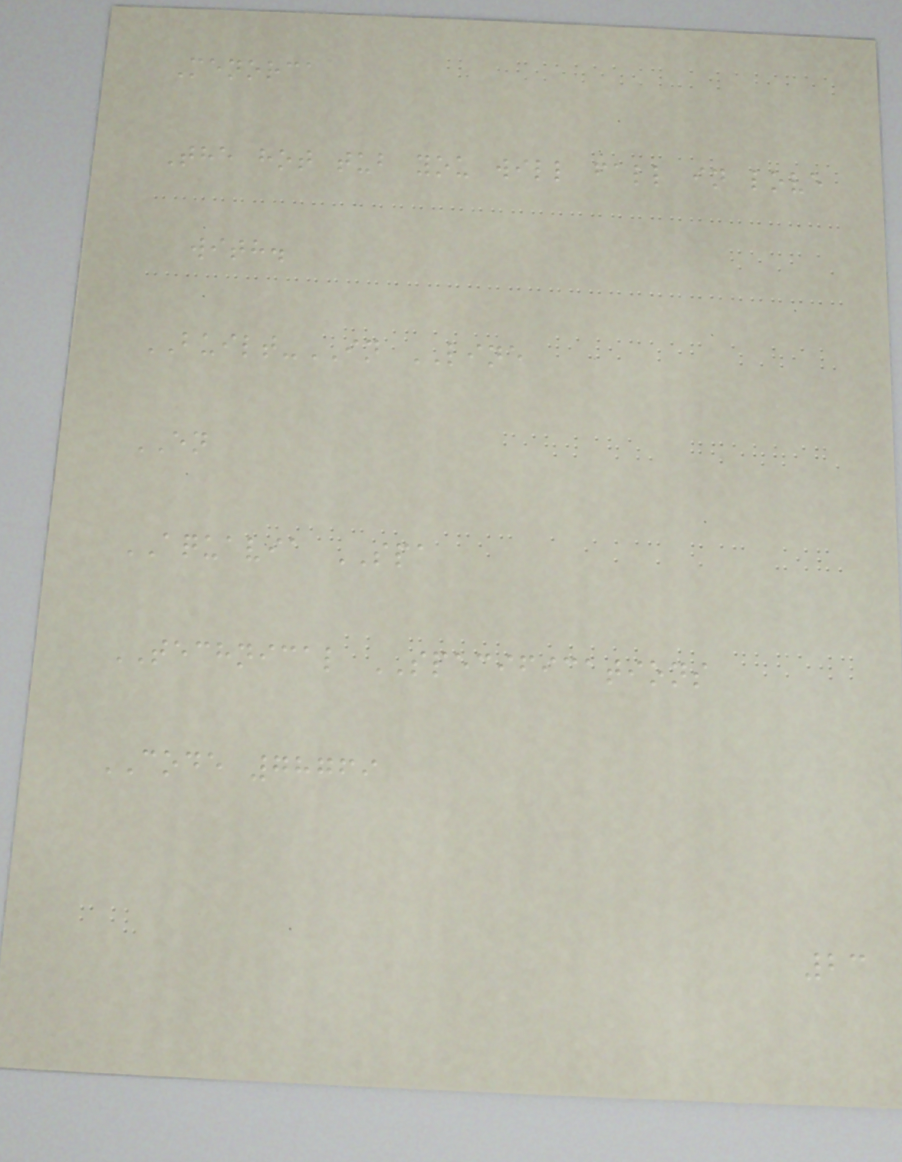Menorca
The hot tub you will fall in love
with.
BUILT-IN LINE
EN
AQUAVIA SPA
TECHNICAL SPECIFICATIONS
CODE 78769
23
